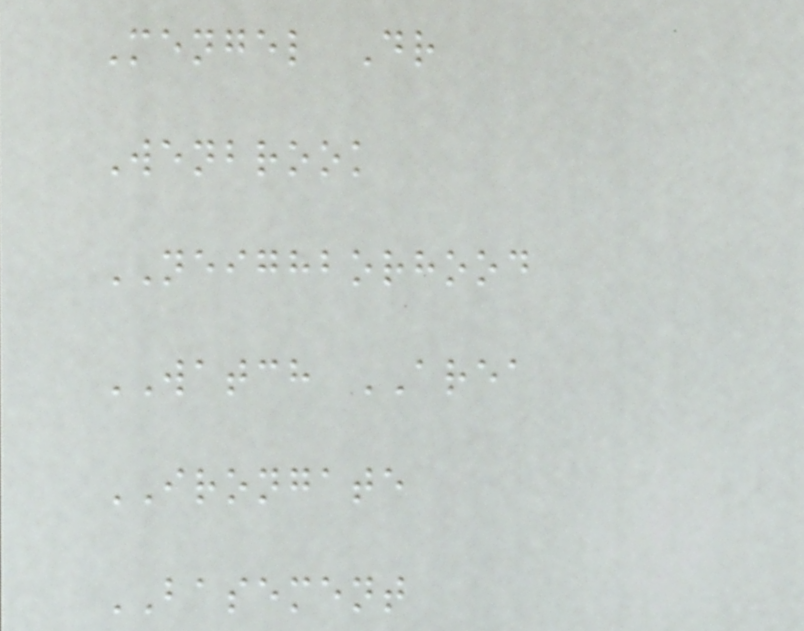Mengel Dr
Wenbrook
NEIGHBORHOOD
WATCH AREA
IRONGATE
BASEMENT
